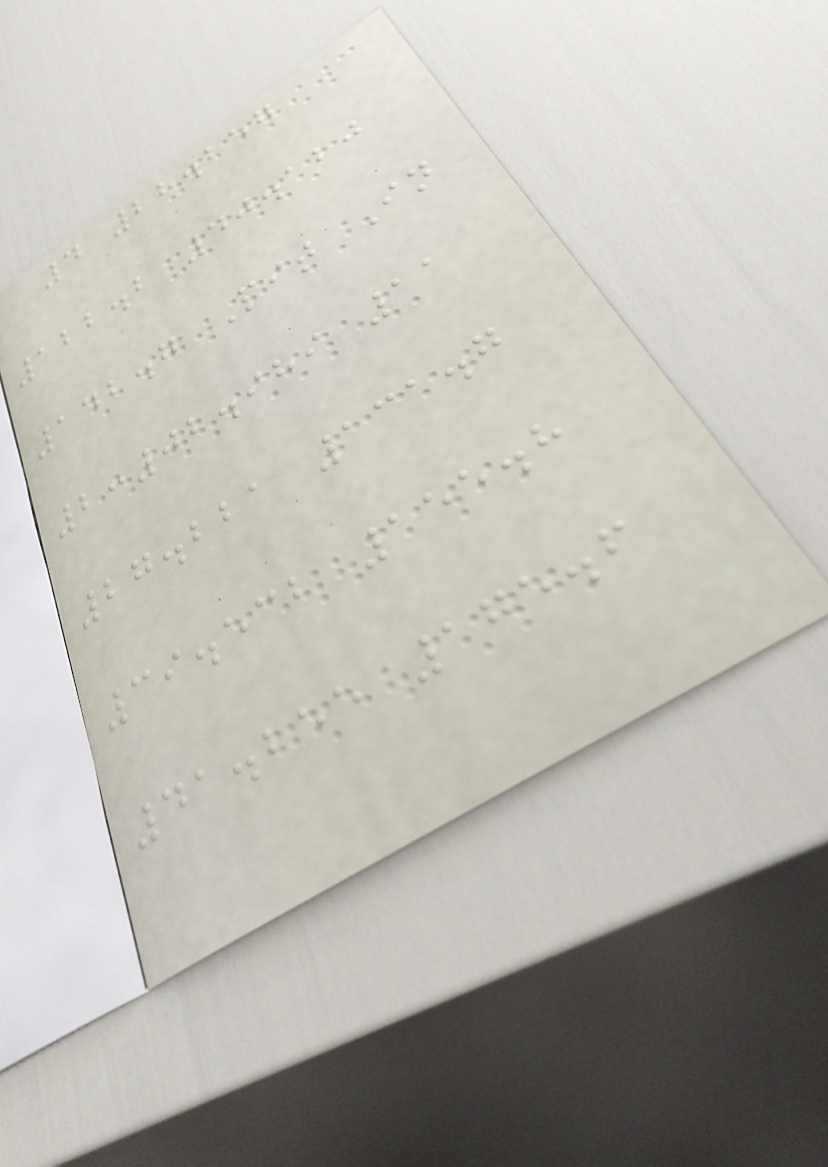4 28.257
122.2 40.120
142.7 Pit In
2:02.989 11
27.221 131.7
39.532 155.8
41.255 175.6
